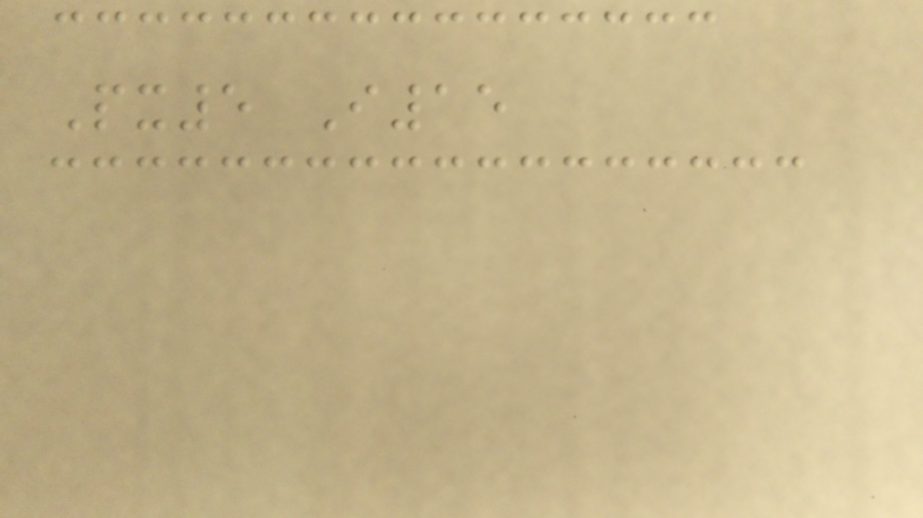Px5 I15
